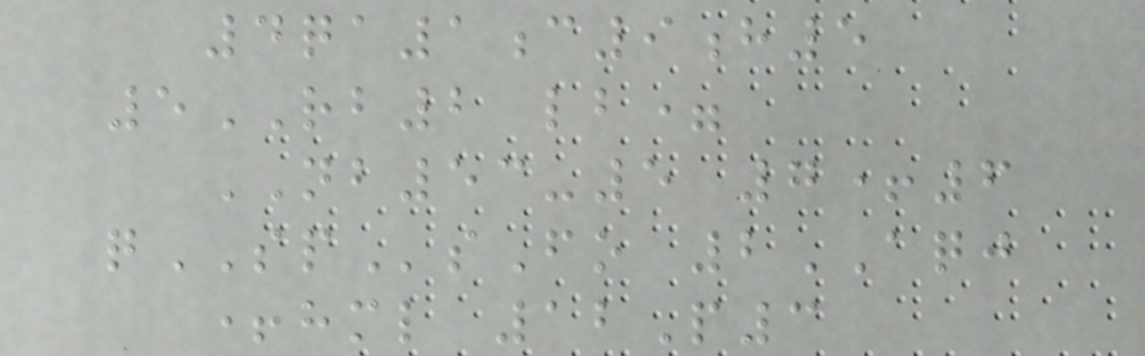4qa1c9h5
5RB2 lb=
NB53-5 7+6
qSPsFo 2AQJ
+hml 12P3
